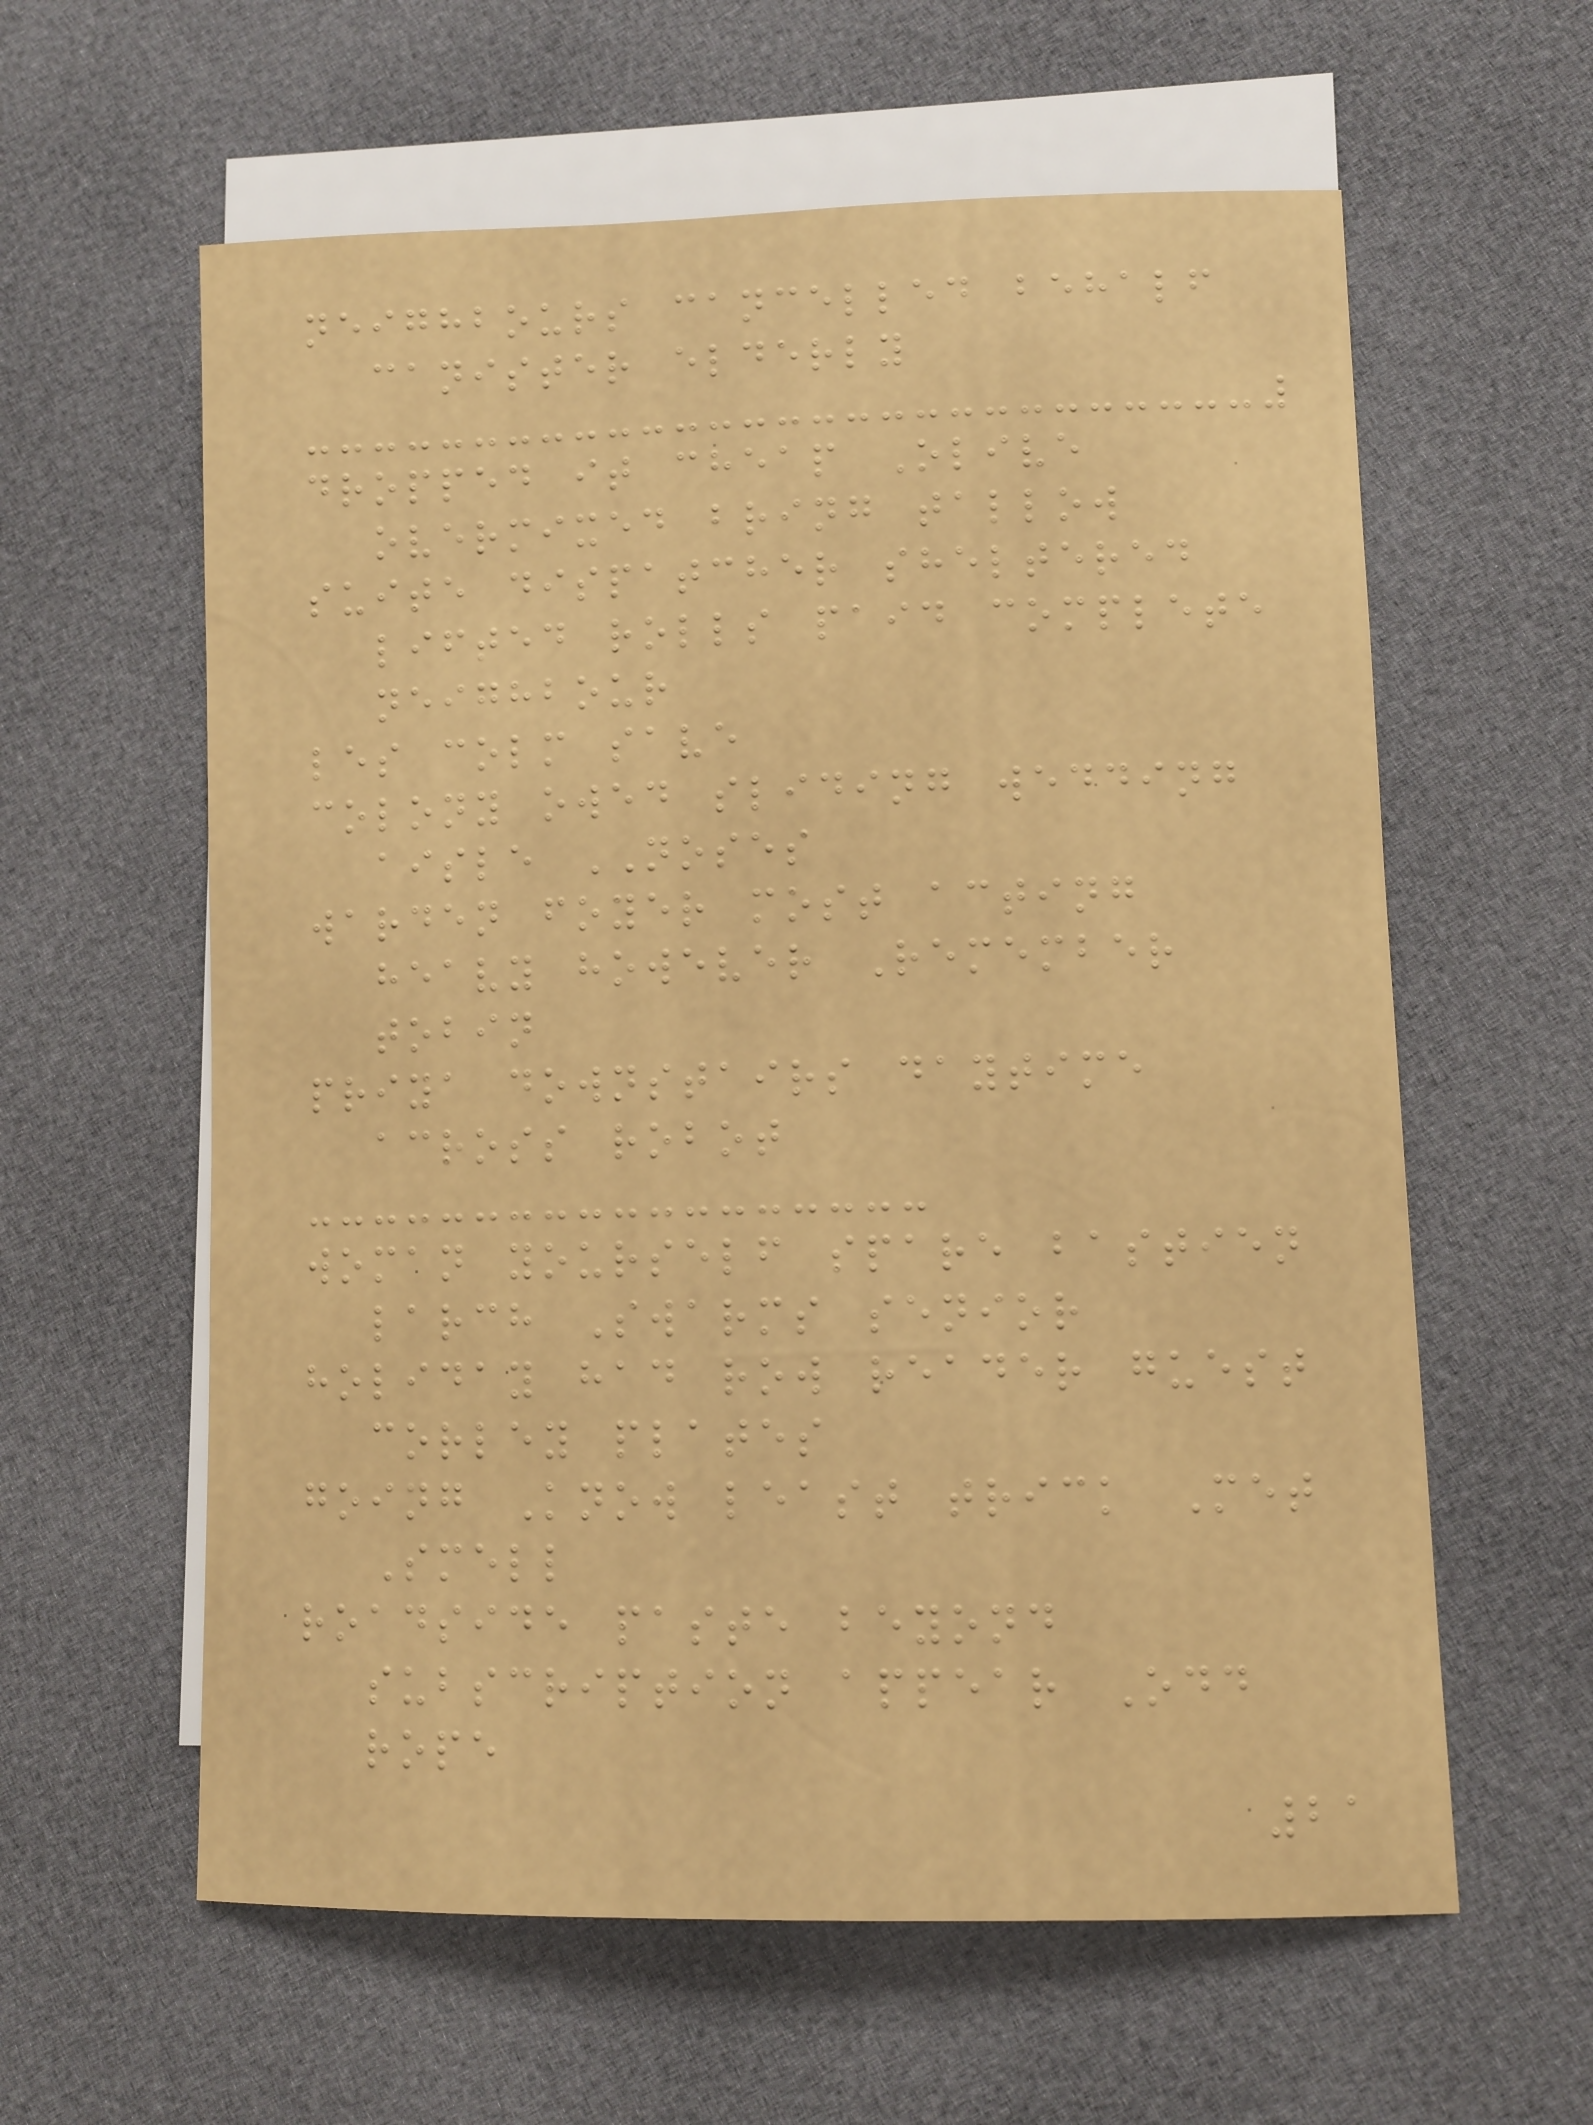neighbours cancelled behalf
canister elderly
dropped it cheap Olive
overmixed bring tallow
suite dispatcher sheltered
lifted rolls paid complete
neighbour
les colm save
colony owed sliding wedding
aisle NOSES
warden foyer most acting
heavy however Remember
tobin
priya downstairs daytime
across robot
woman yourself spare bastien
larch Swarms senior
holiday had row reader guest
corley plates
going Know least trick Met
Smell
roadside paste beyond
subscription appear Odd
rope
21
